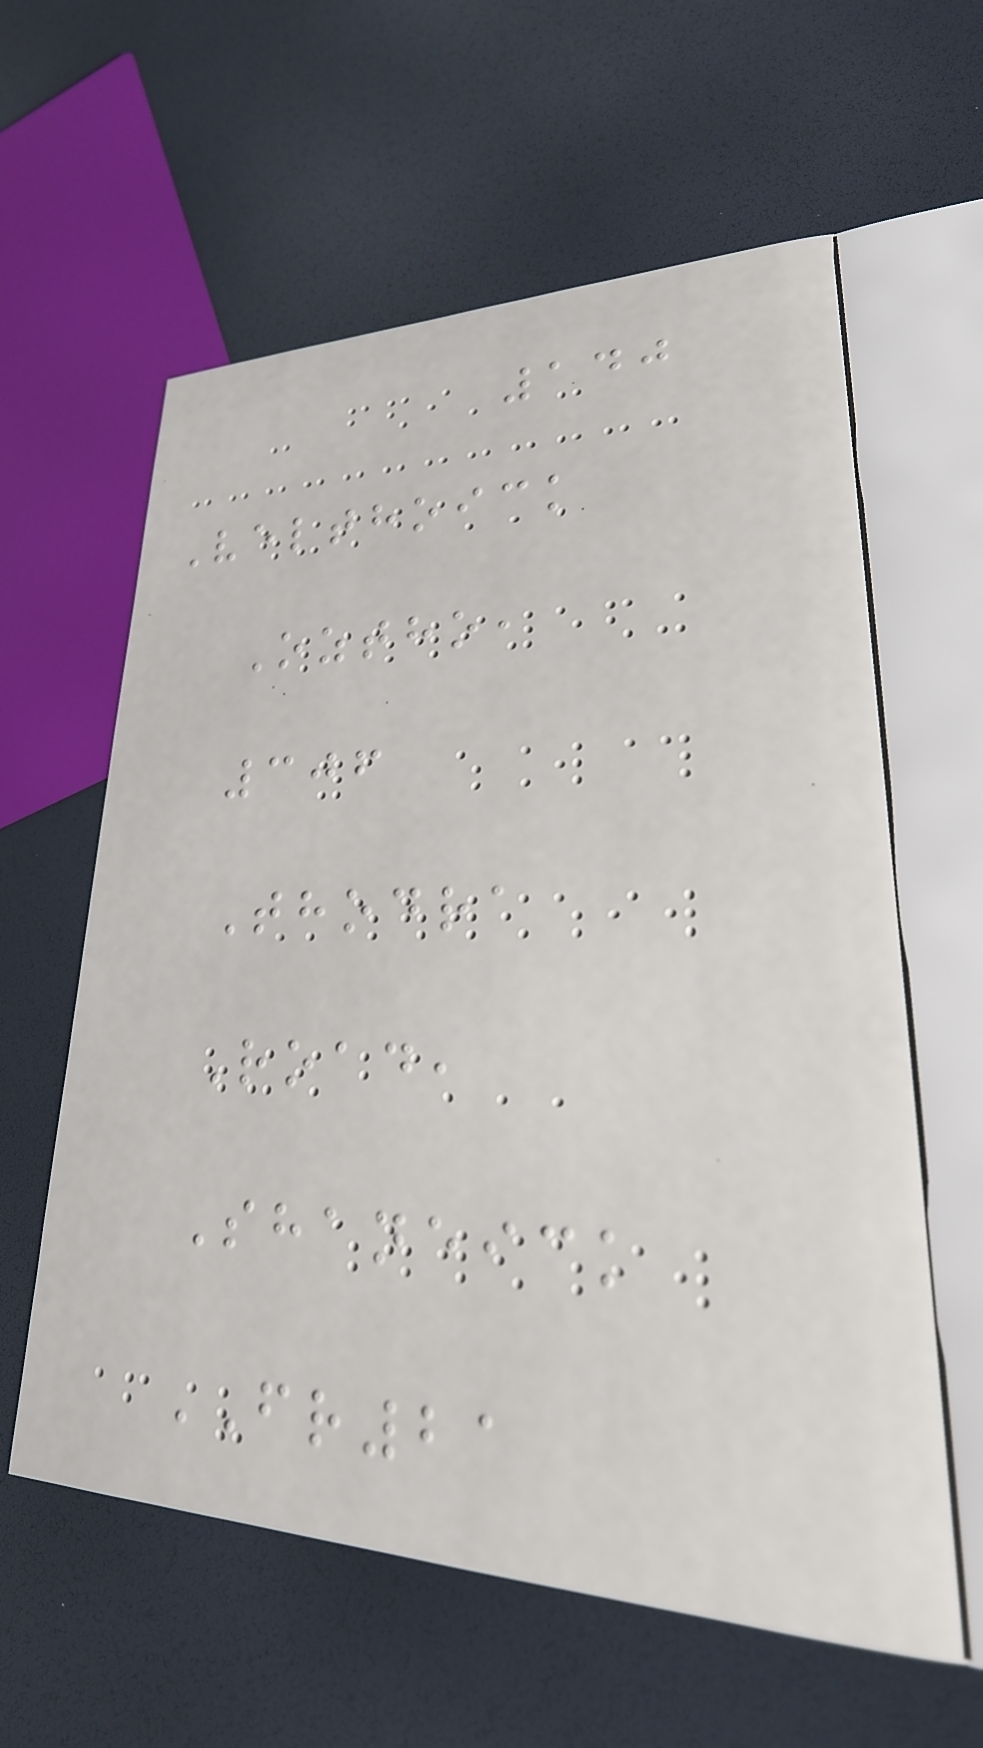140
Velthoick
Oztho,
306
Thodra
Road,
Shaneick
FR21
